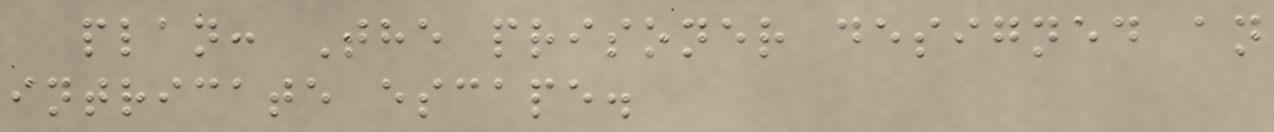plan: The prisoner designed an
intricate escape.
